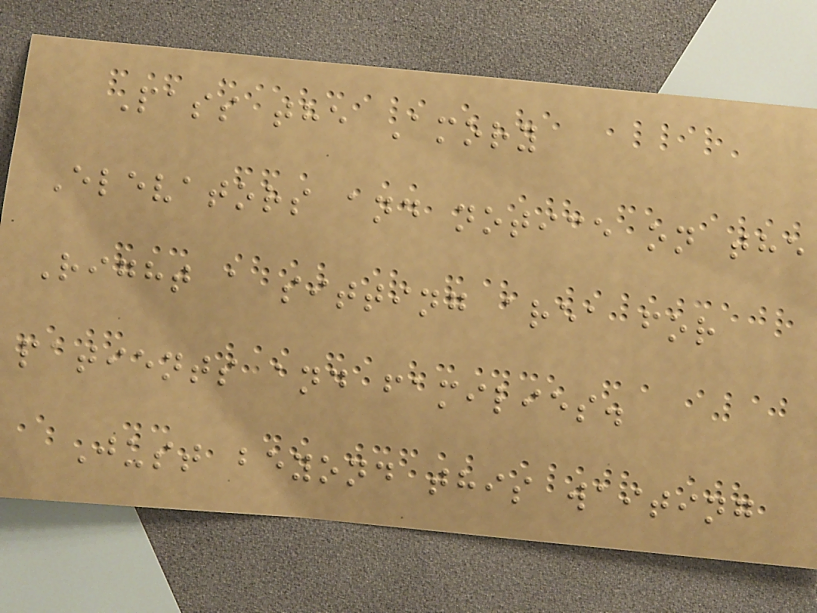Pass the Amory
Elevators and notice on the
Right a sitting area for
patients and families.
Just beyond this waiting
